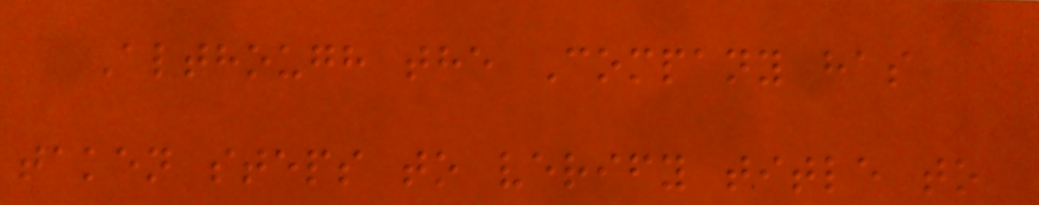Although the Company has
taken steps to verify title to
